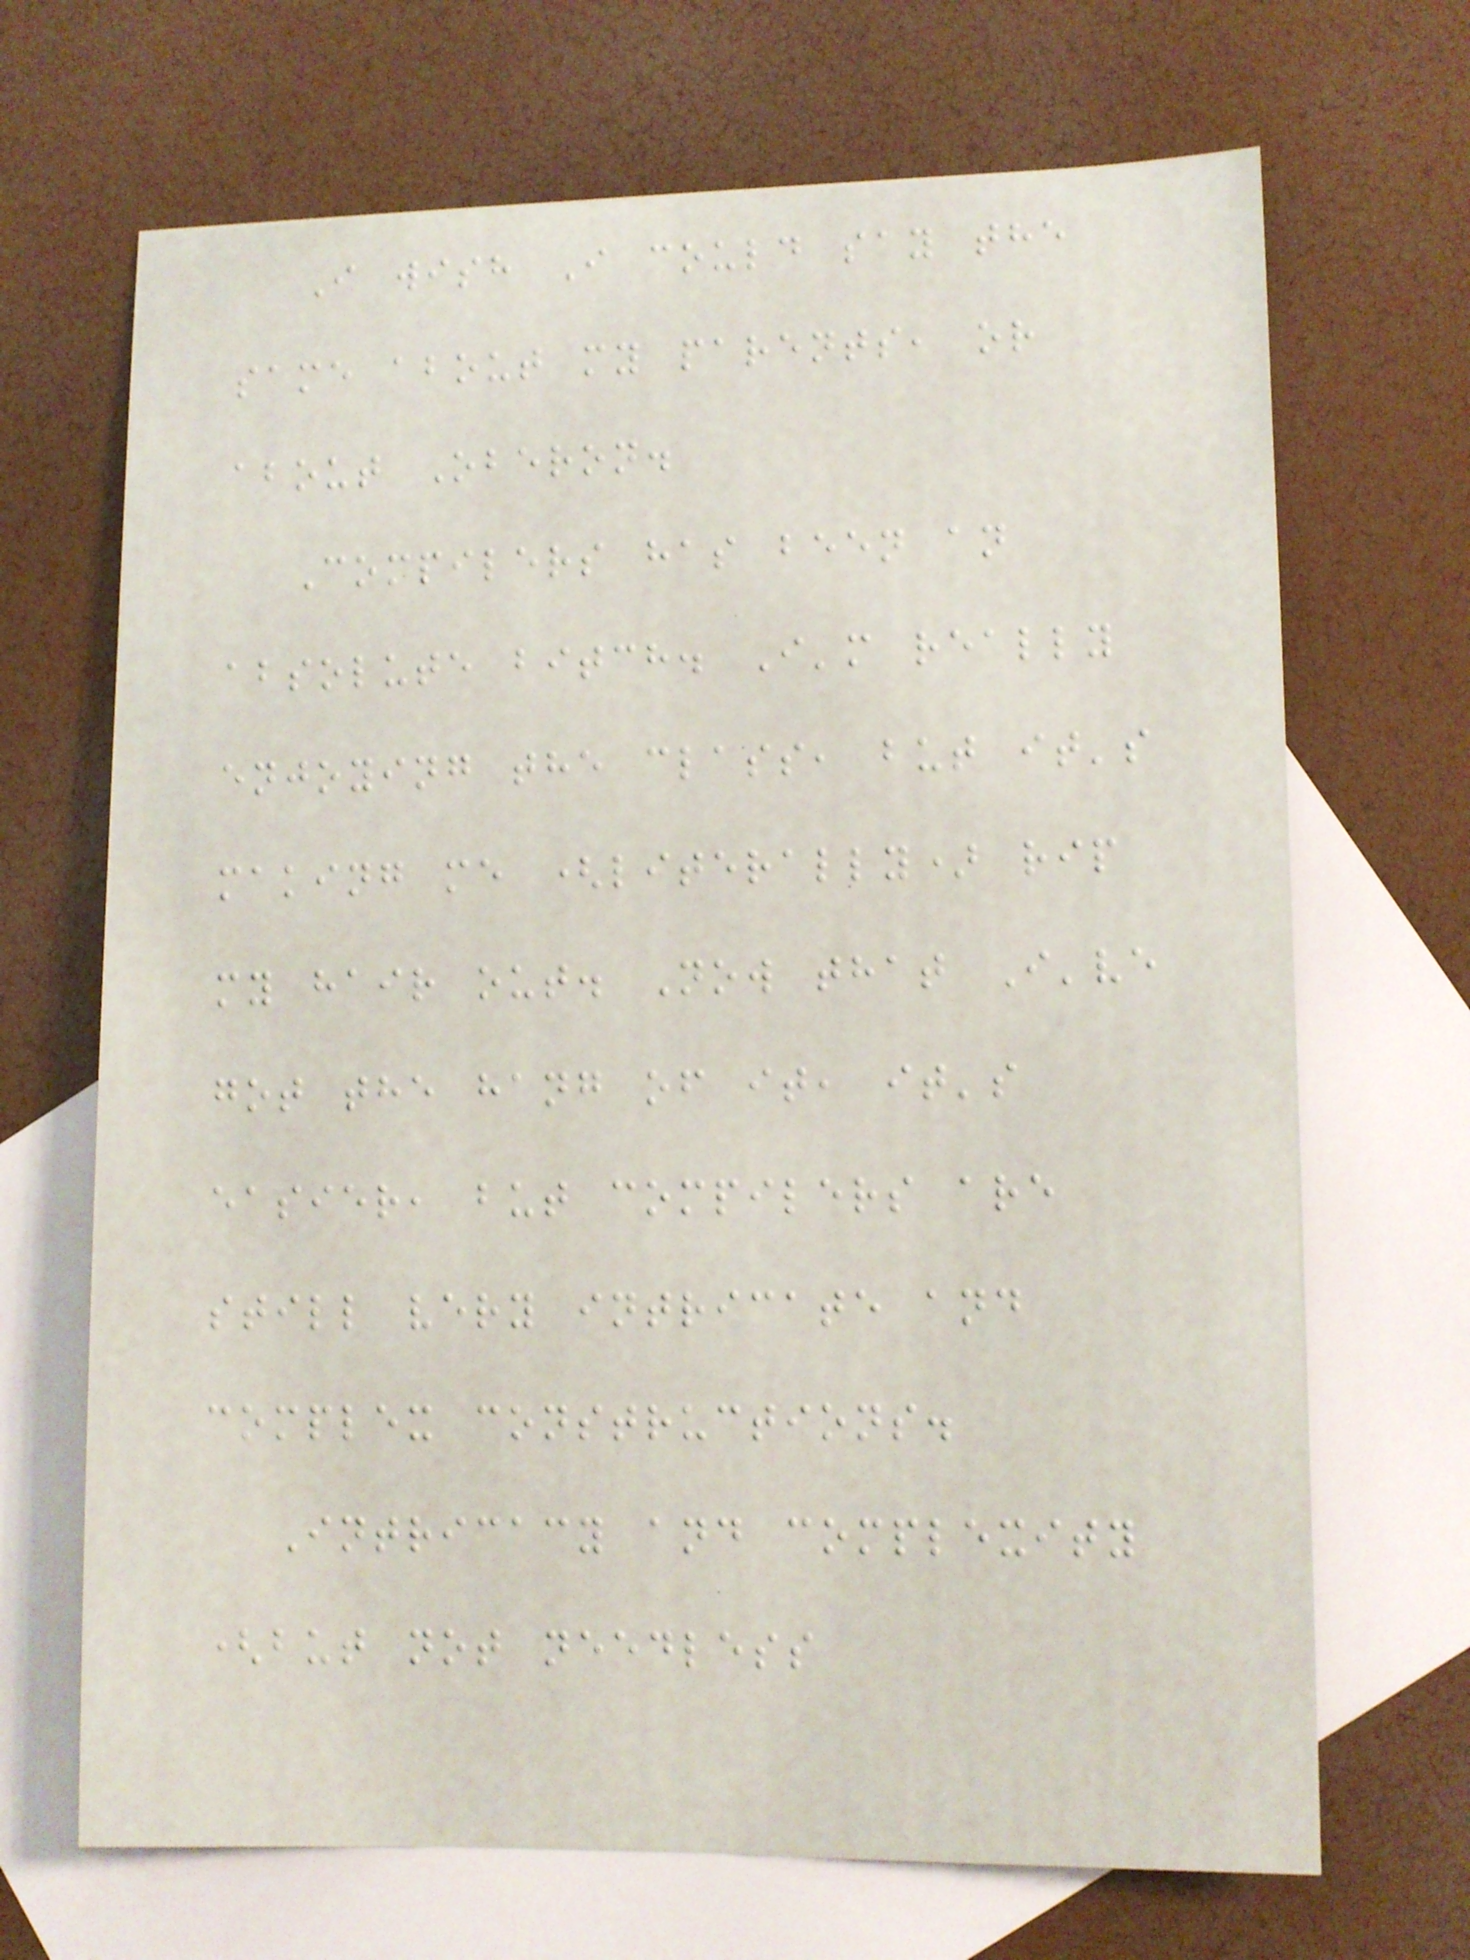I wish I could say the
same about my parents, or
about Oberon.
Compilers has been an
absolute bitch. I'm really
enjoying the class, but it's
making me (literally) rip
my hair out. Now that I've
got the hang of it, it's
easier, but compilers are
still very intricate and
complex constructions.
Intricacy and complexity
(but not needless
